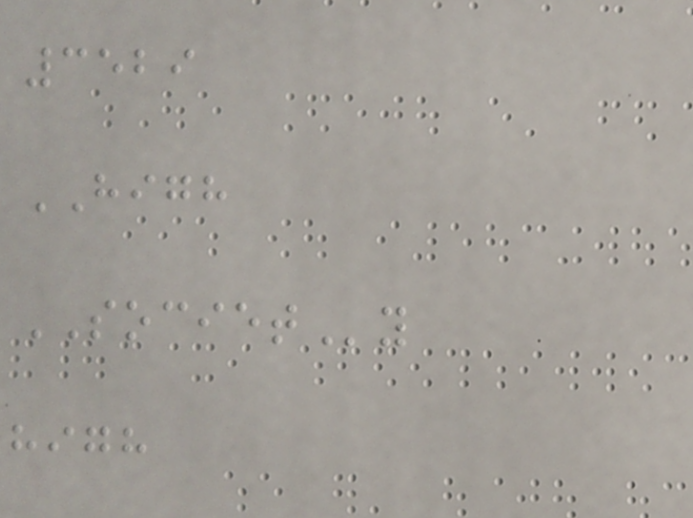3529
HIGH
SOCIETy
high
